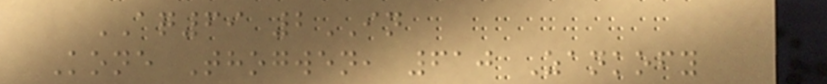AQ69 2IN
Kone Thogwen, 610 Zankofy
